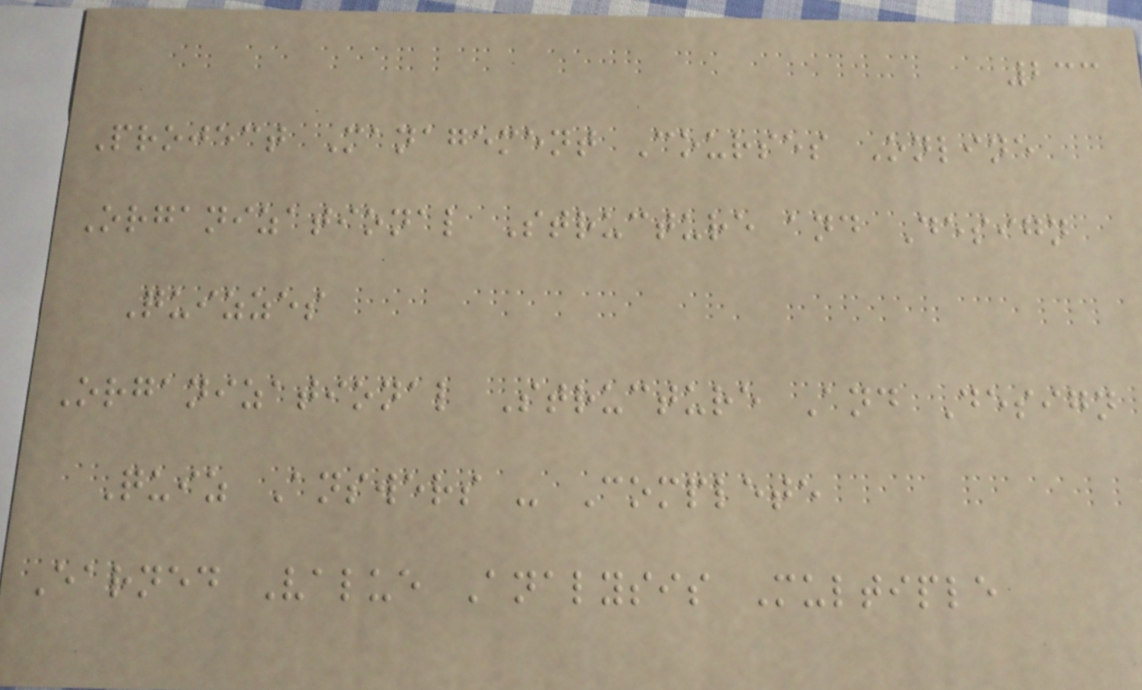233
Project Management Courses Online
Organizational Structure and Design
Quizzes
Organizational Structure And Design
Quiz Answers - Complete
Earned Value Analysis Multiple
